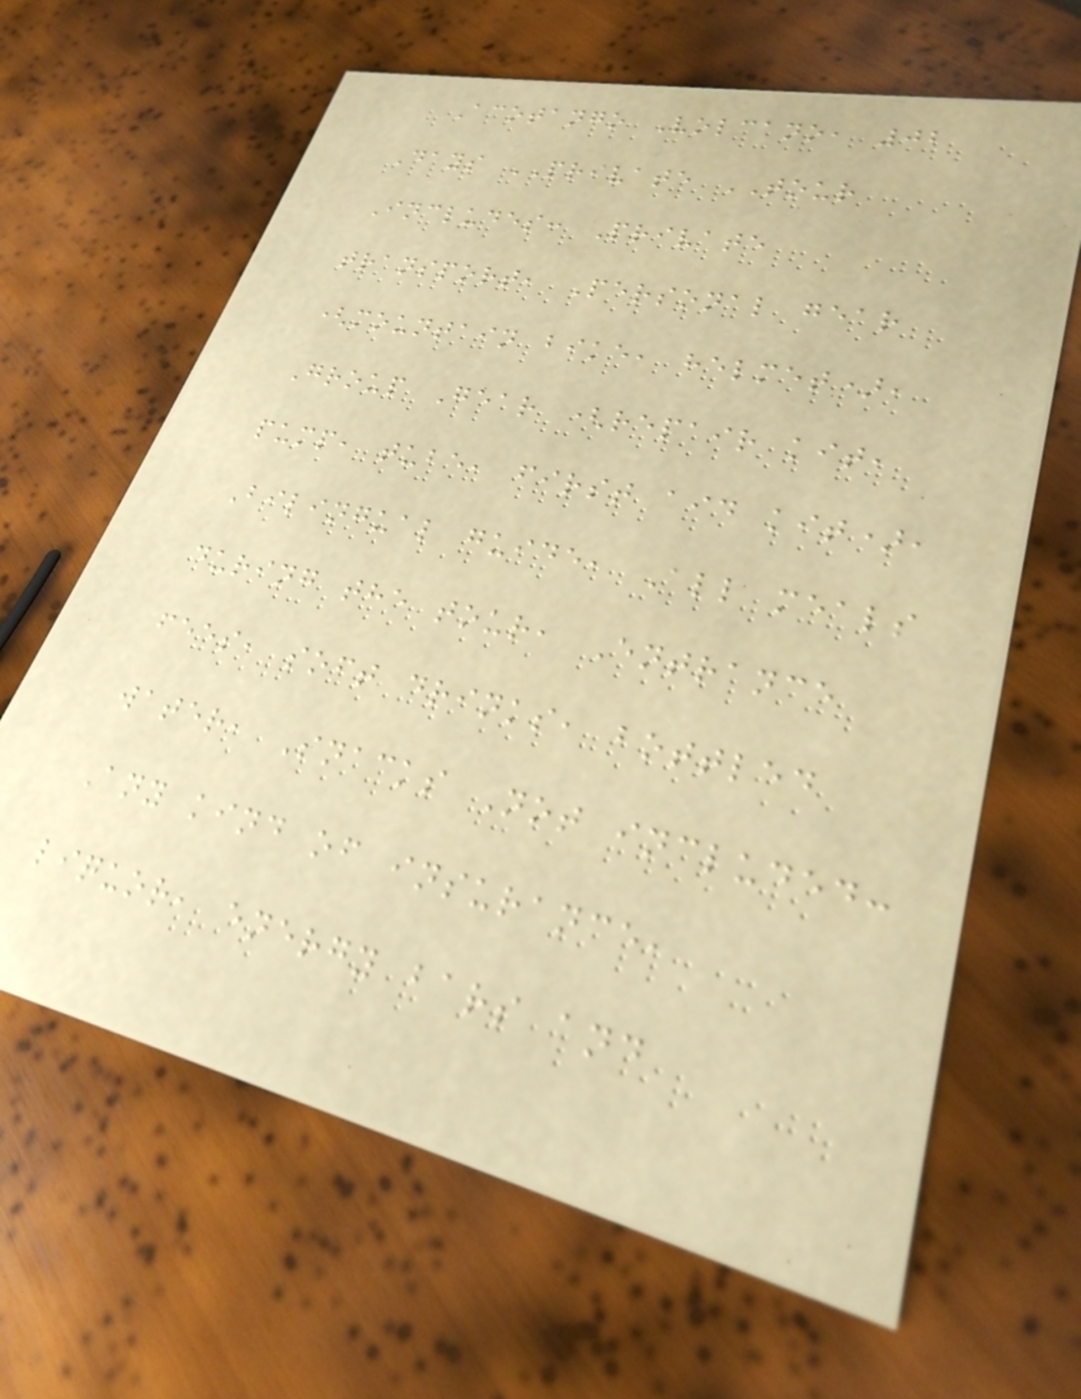Acotango Volcano, 02
Days PRIVATE TOUR
Includes: Private
transport, Personal gear
(mountain bike, helmet),
Group Gear (repair kit,
pump, tube, first aid kit),
Bilingual guide, All meals
during the tour, Entrance
fees, soft drinks, bottled
water, Snacks Not included:
Any kind of insurance,
liquor, energy bars and
